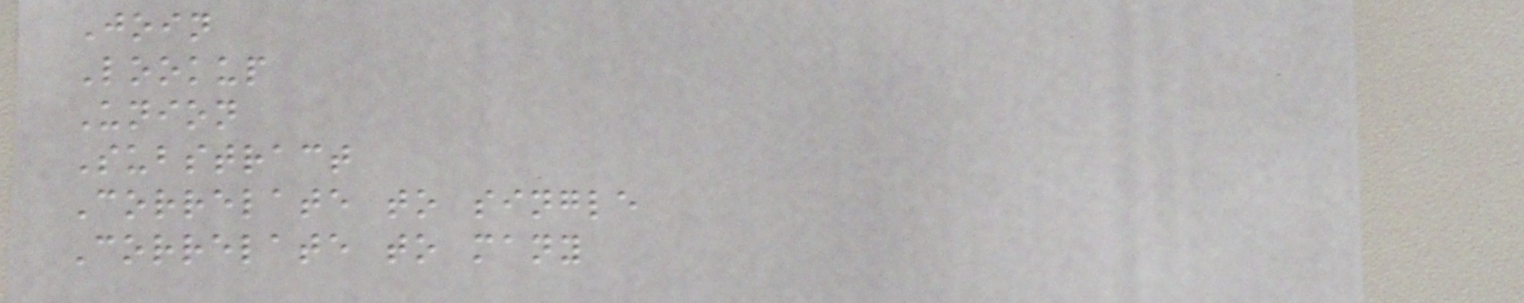Join
Lookup
Union
Substract
Correlate to single
Correlate to many
